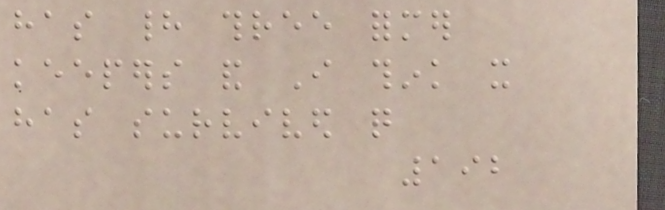has had three former
keepers and I think it
has survived quite
192
